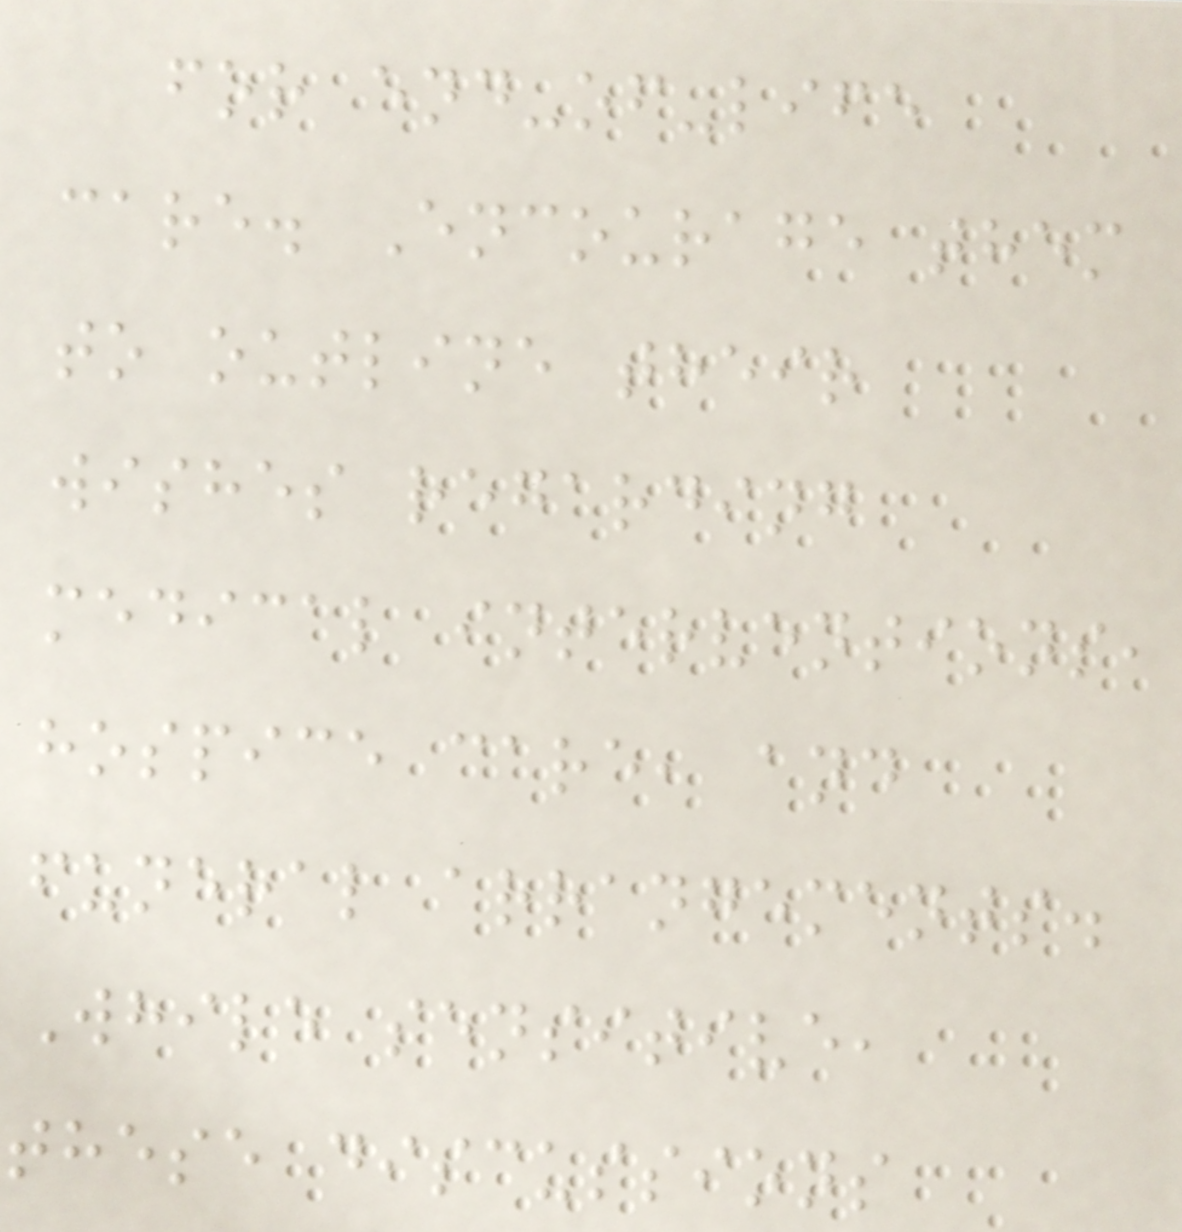for end-of-life
care. Encourage them
to outline their
wishes regarding
medical interventions,
hospice care, and
funeral arrangements.
While sensitive,
these discussions
